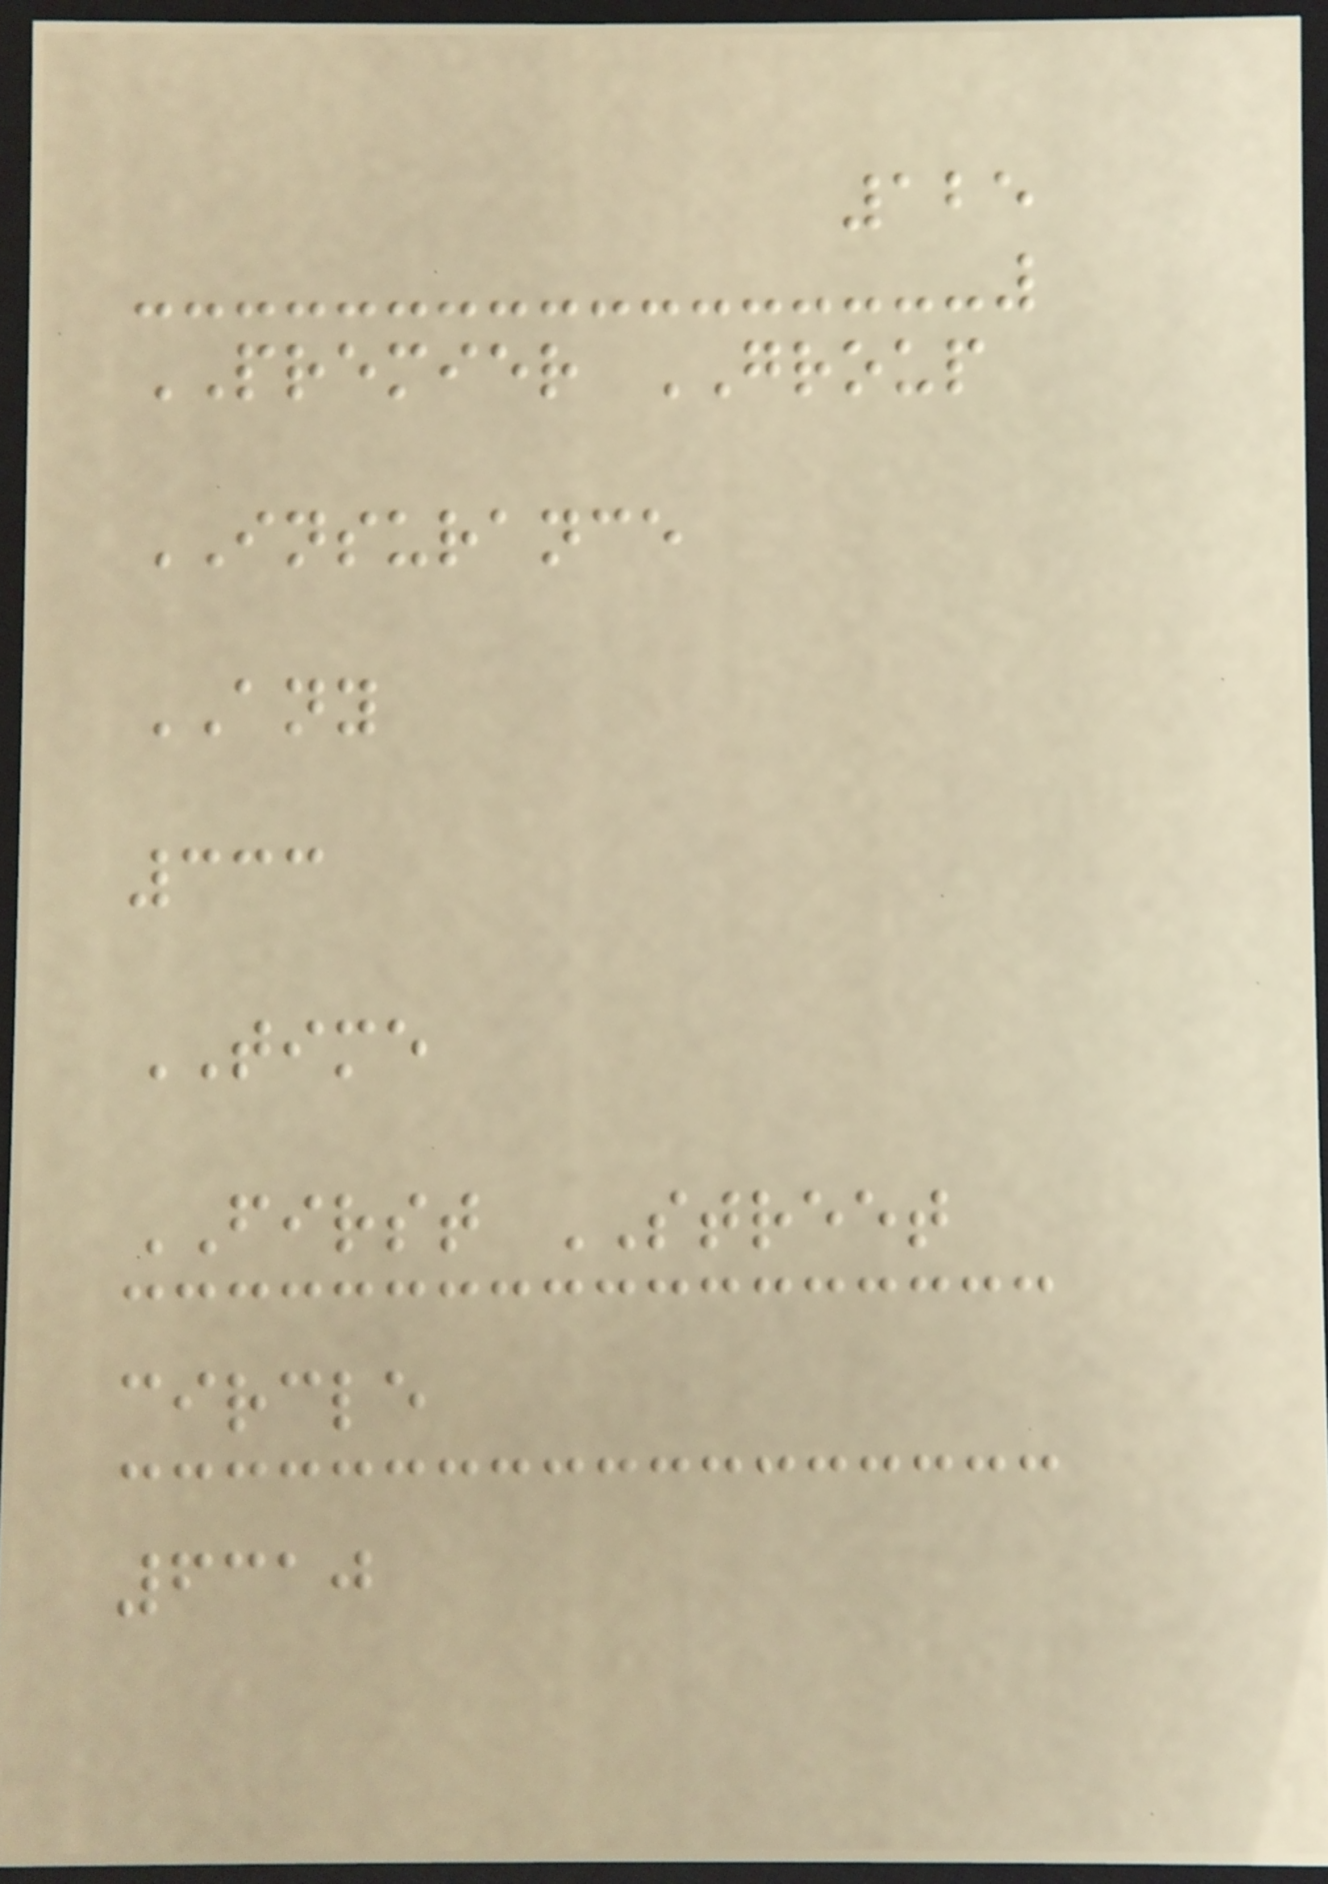125
PREMIER GROUP
INSURANCE
ANY
333
TIME
FIRST STREET
circle
6310
